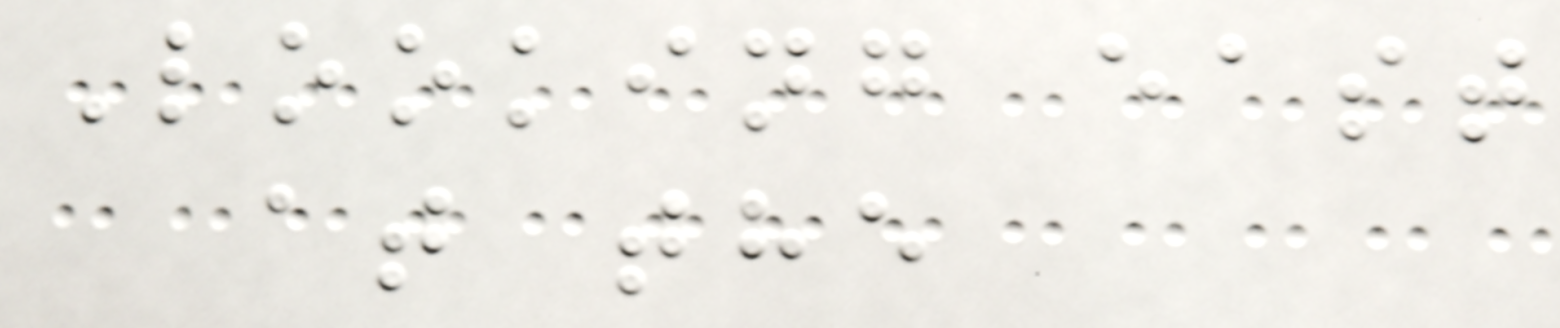Looking east
at the
